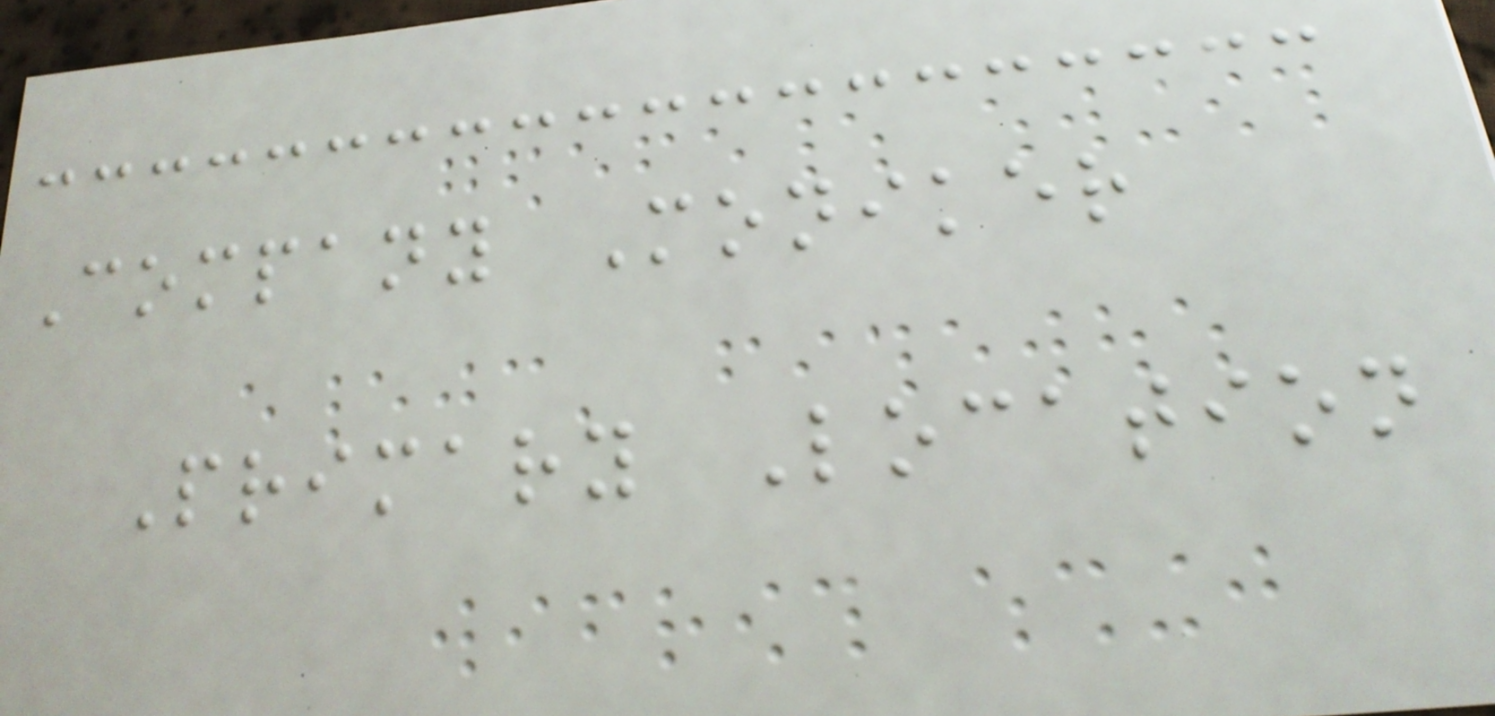Company Moniker
Primary Location
